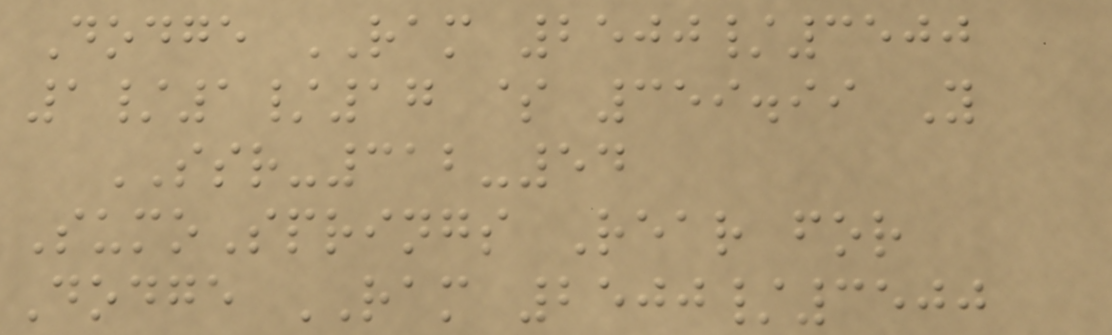Dodge RAM 2500/3500
1/1/17 $ 359.99 Y
SSR-312-54
SumoSprings Rear for
Dodge RAM 2500/3500
